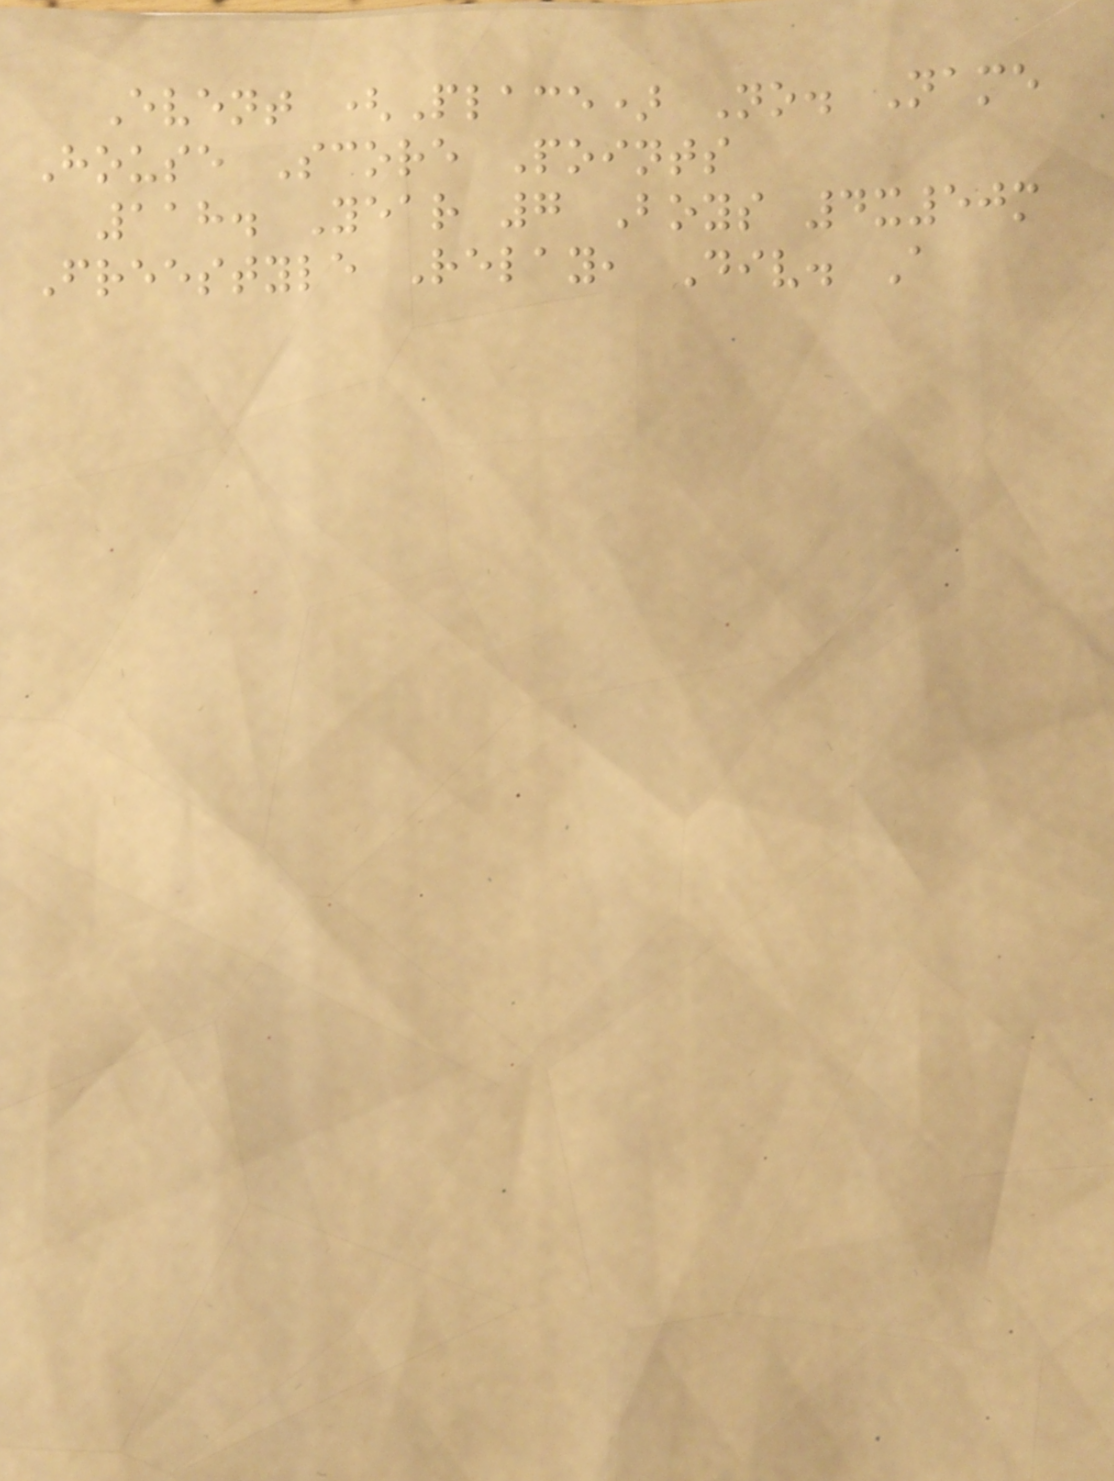Event (Place) No. Name
House Score Points
118. Year 7 Boys 4x50m
Freestyle Relay, Div. A
